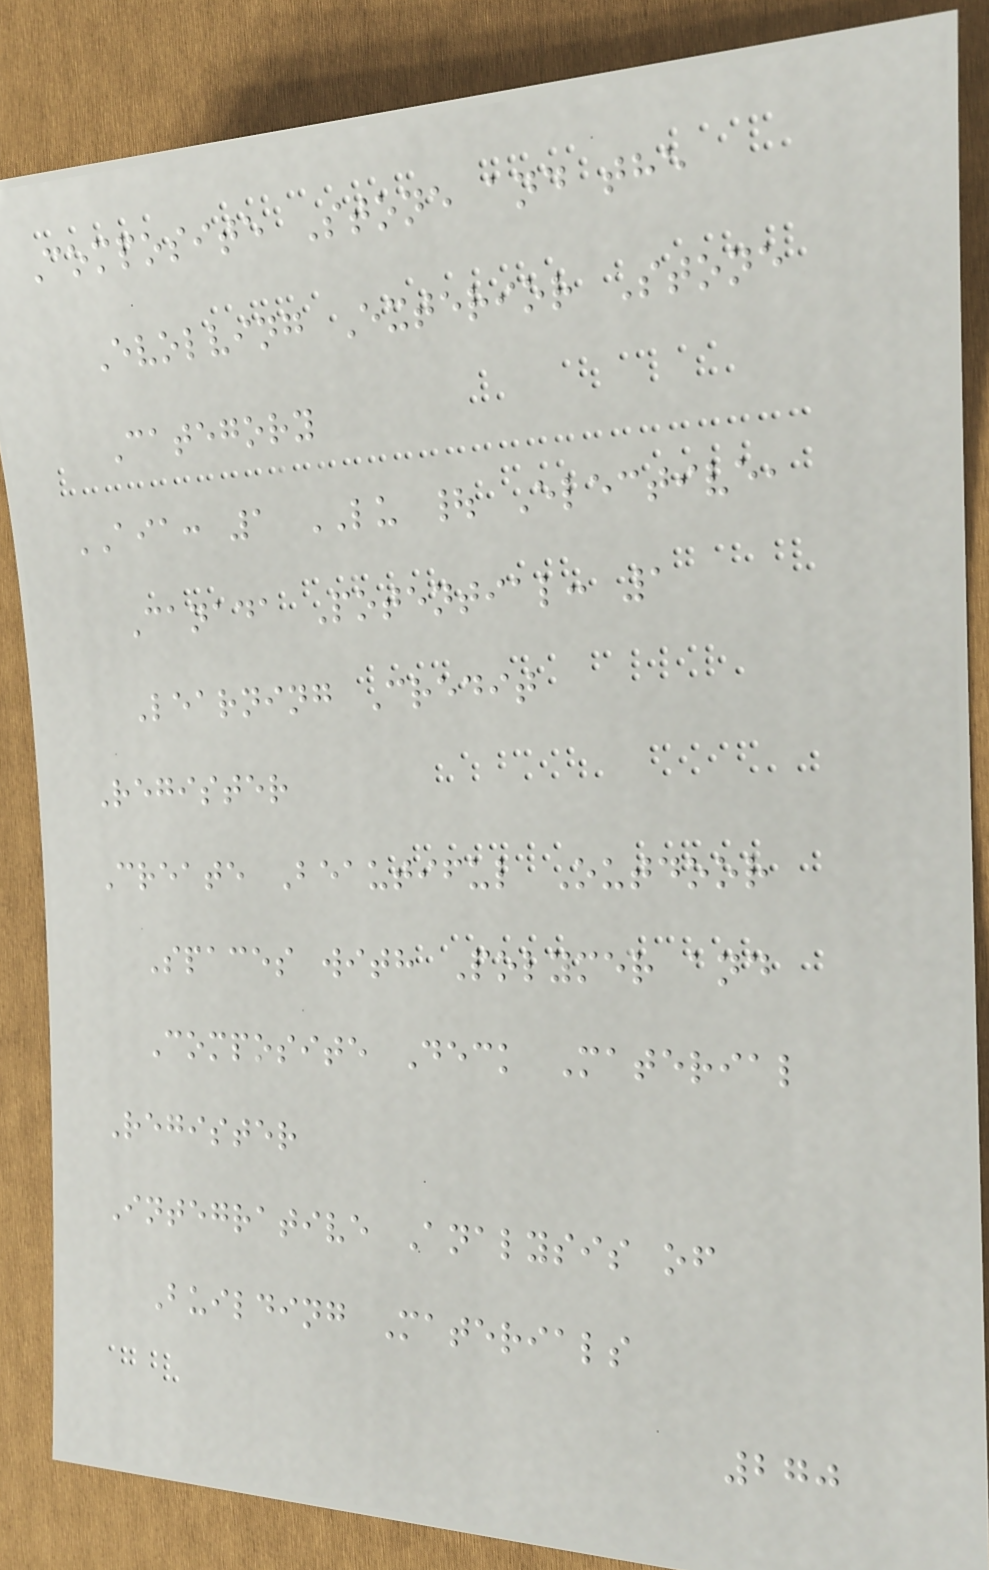Composite Stone and the
Evolving Exterior Stone
Category
AIA: 1 LU | Elective,
Canada Potential: 1
Learning Credit
Register
Create Beautiful Outdoor
Spaces with Polymer and
Composite Deck Material
Register
Integrative Analysis of
Building Materials
270
